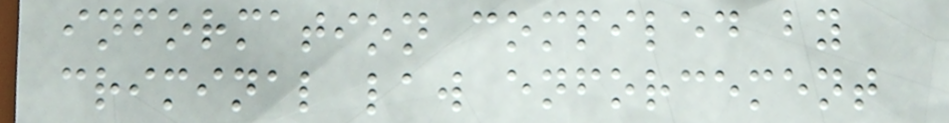information compiled by
criminal law enforcement
